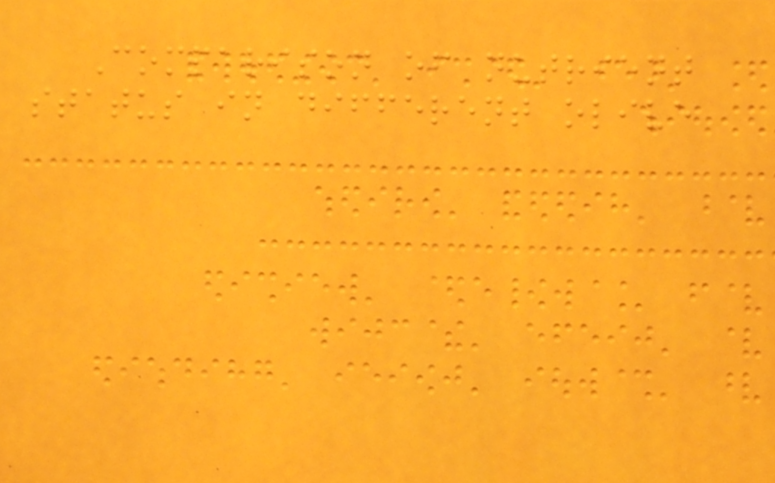Comparison of nutrient
status in different olive
